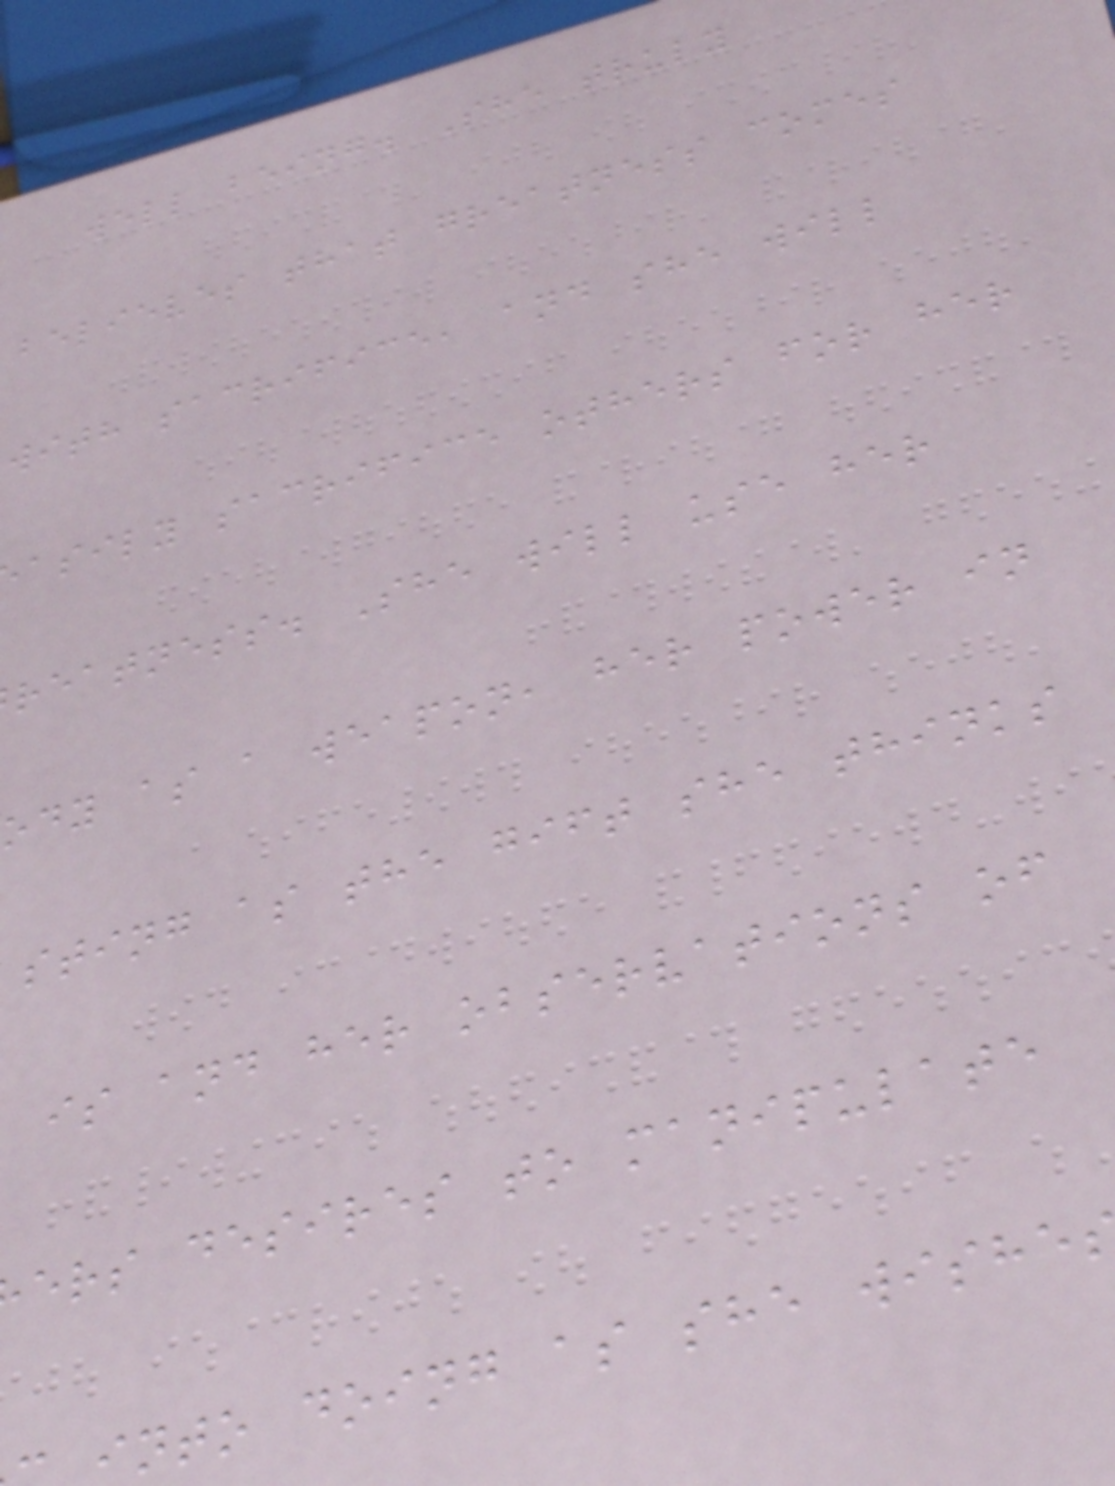well being. She truly
believes that greatness comes
with sacrifice, and she will
asily sacrifice others for her
reatness. She will use her
ody as a weapon, her power in
sting as the gift she thinks
is and her observations of
ers desires to manipulate
into doing as she wishe
